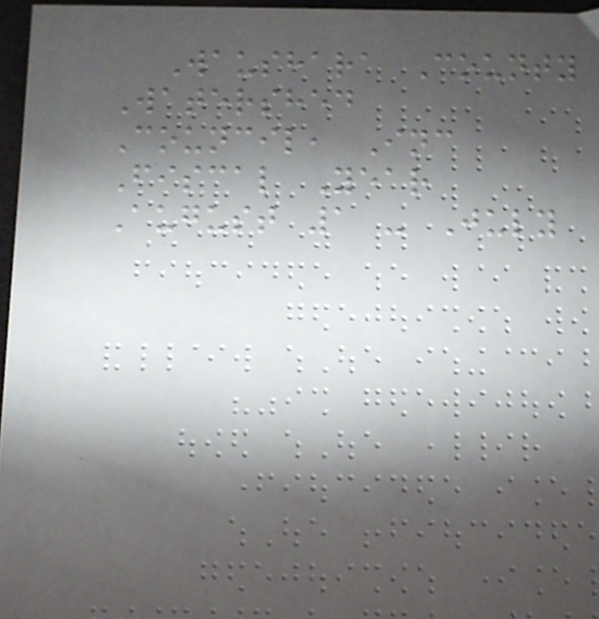Waushara County
Watershed
Council, Inc
Fiscal Year
August 1 - July
